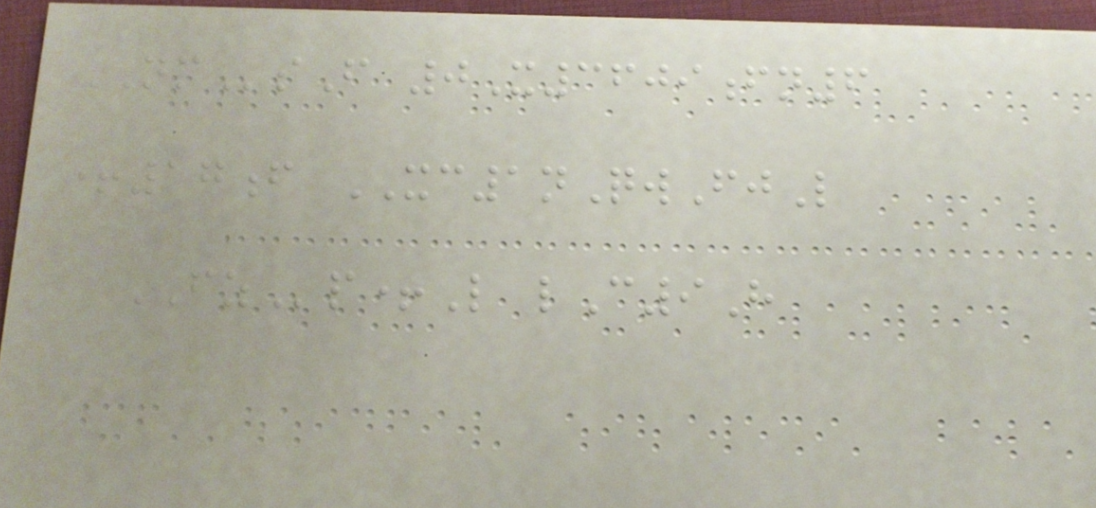NMsF 0X3609fn6
+17f XC1nQwFjL
FZp+L lC9H
